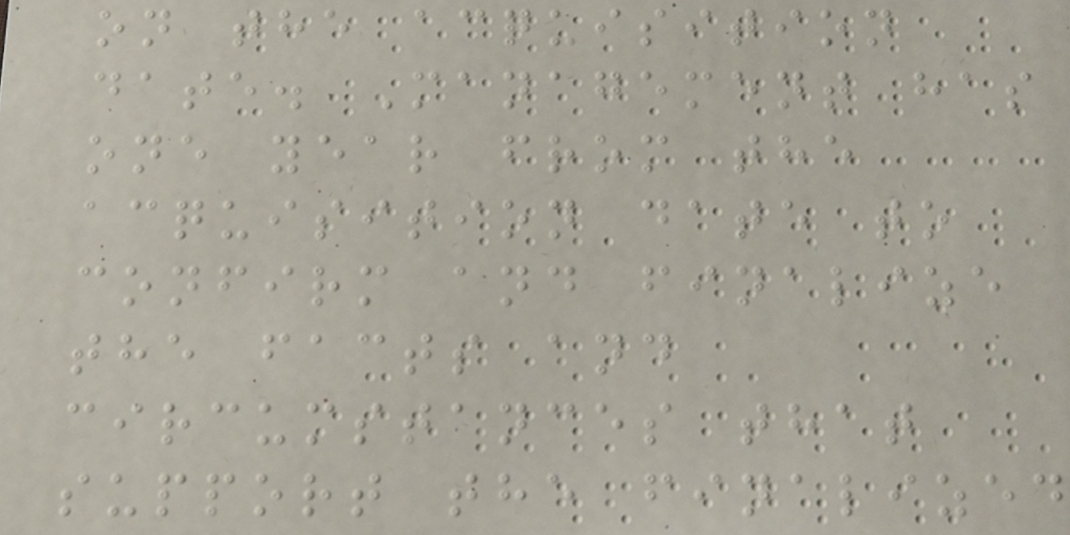on the acquisition
date. Management has
one year from the
acquisition date to
confirm and finalize
the facts and
circumstances that
support the finalized
